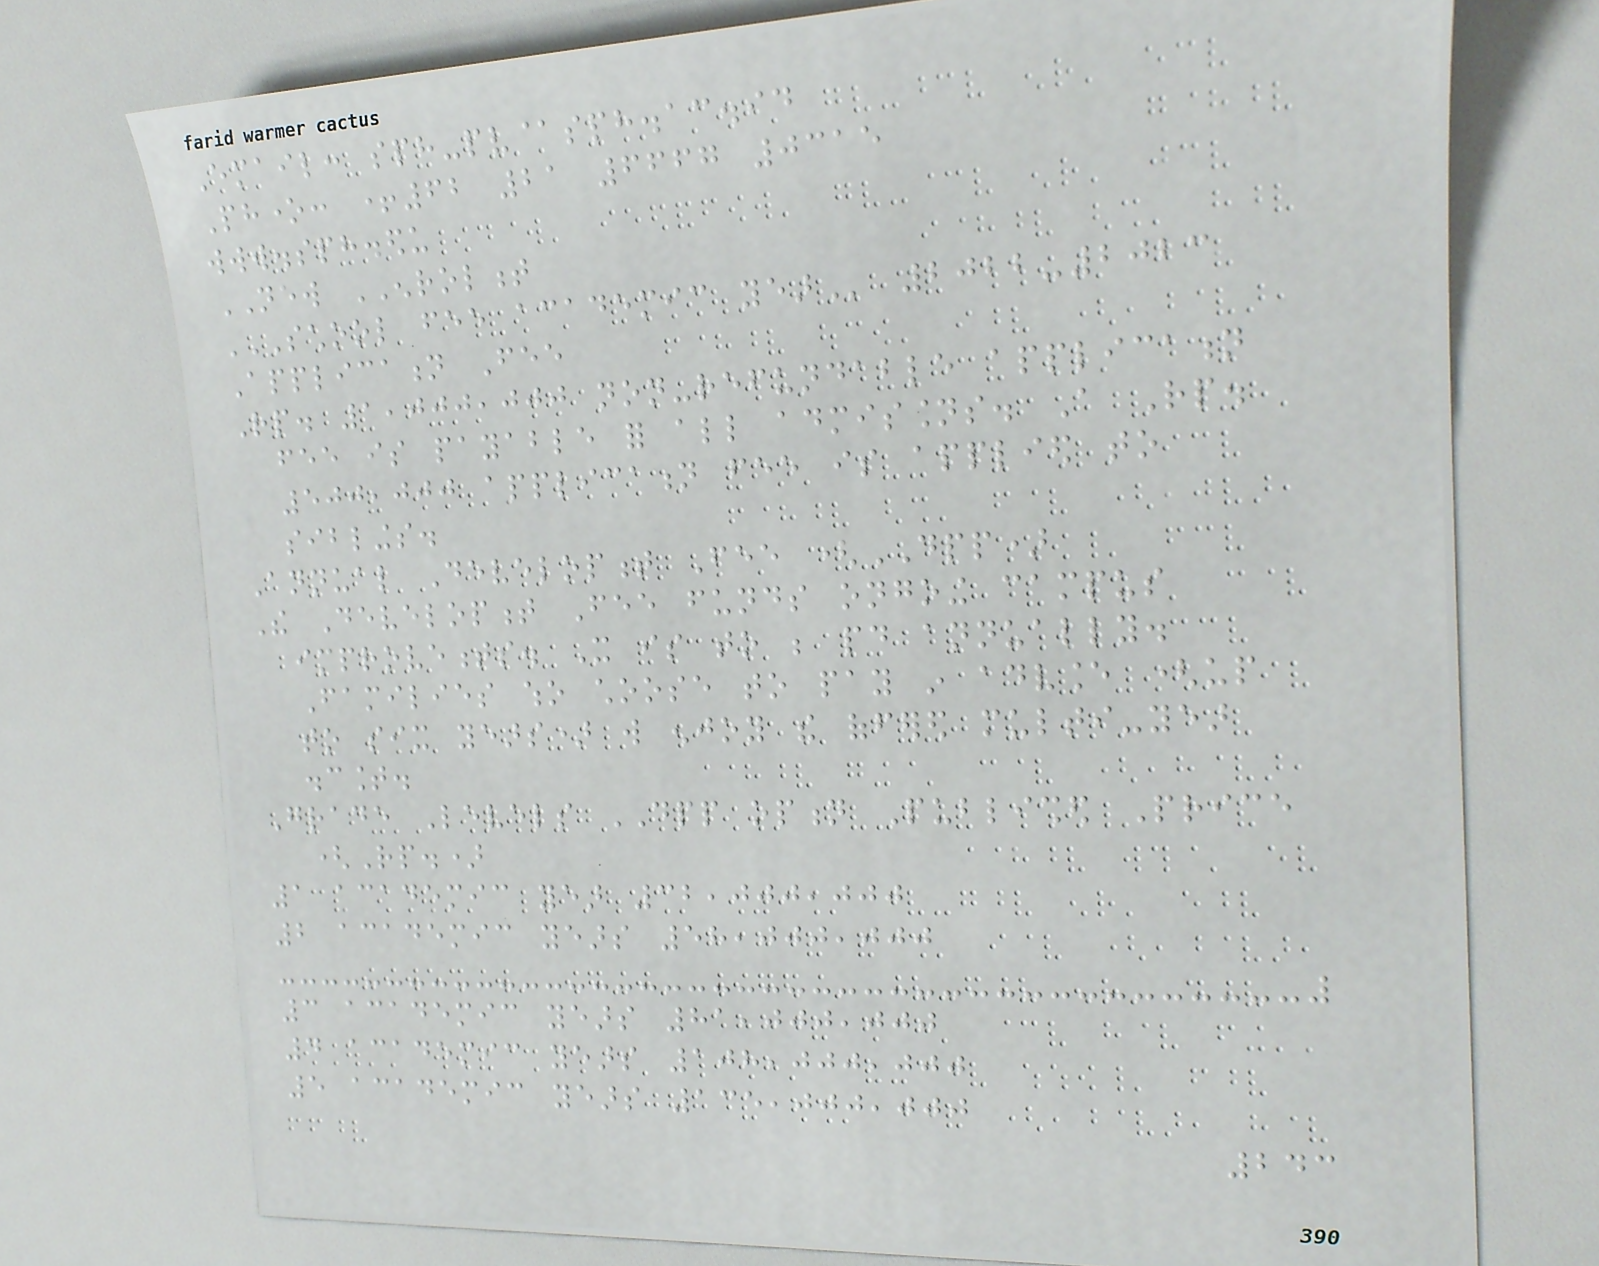Email: sph-pv@sph.ac.id
Phone: +62 21 6667 0315
www.sph.edu
NEW ENROLMENT
SCHOOL FEE ACADEMIC YEAR 2022-2023
Application Fee
Rp. 1,000,000 non-refundable application
fee is payable for all admissions. A Rp.
500,000 application fee is applied to
siblings.
Annual Development Fee (DPP)
The Development Fee funds ongoing campus
improvements. It is to be paid annually.
Families who choose to pay in advance (up
to six years) will enjoy the offered multi-year
discount.
Grade Levels DPP option Published Price
(Rp.)
1 academic year 32,000,000
2 academic years 58,000,000
3 academic years 81,000,000
4 academic years 108,000,000
5 academic years 135,000,000
243
